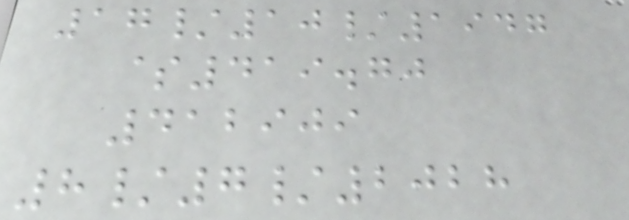17/10/1947
$419.70
412909
8/7/2028
